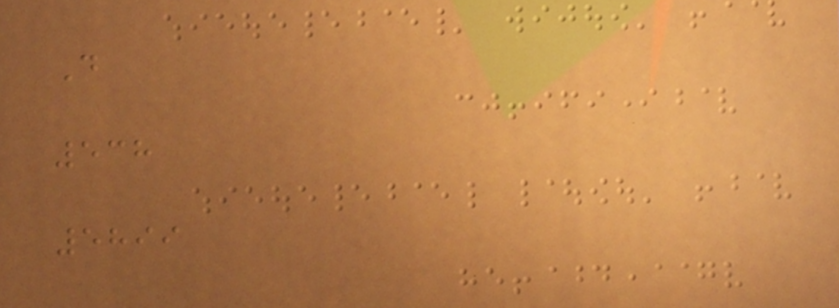D
538
5899
